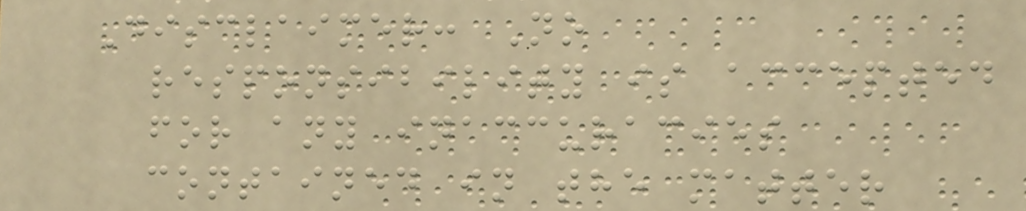Disclaimer: No
responsibility is accepted
for any inaccuracies
contained in the matter
